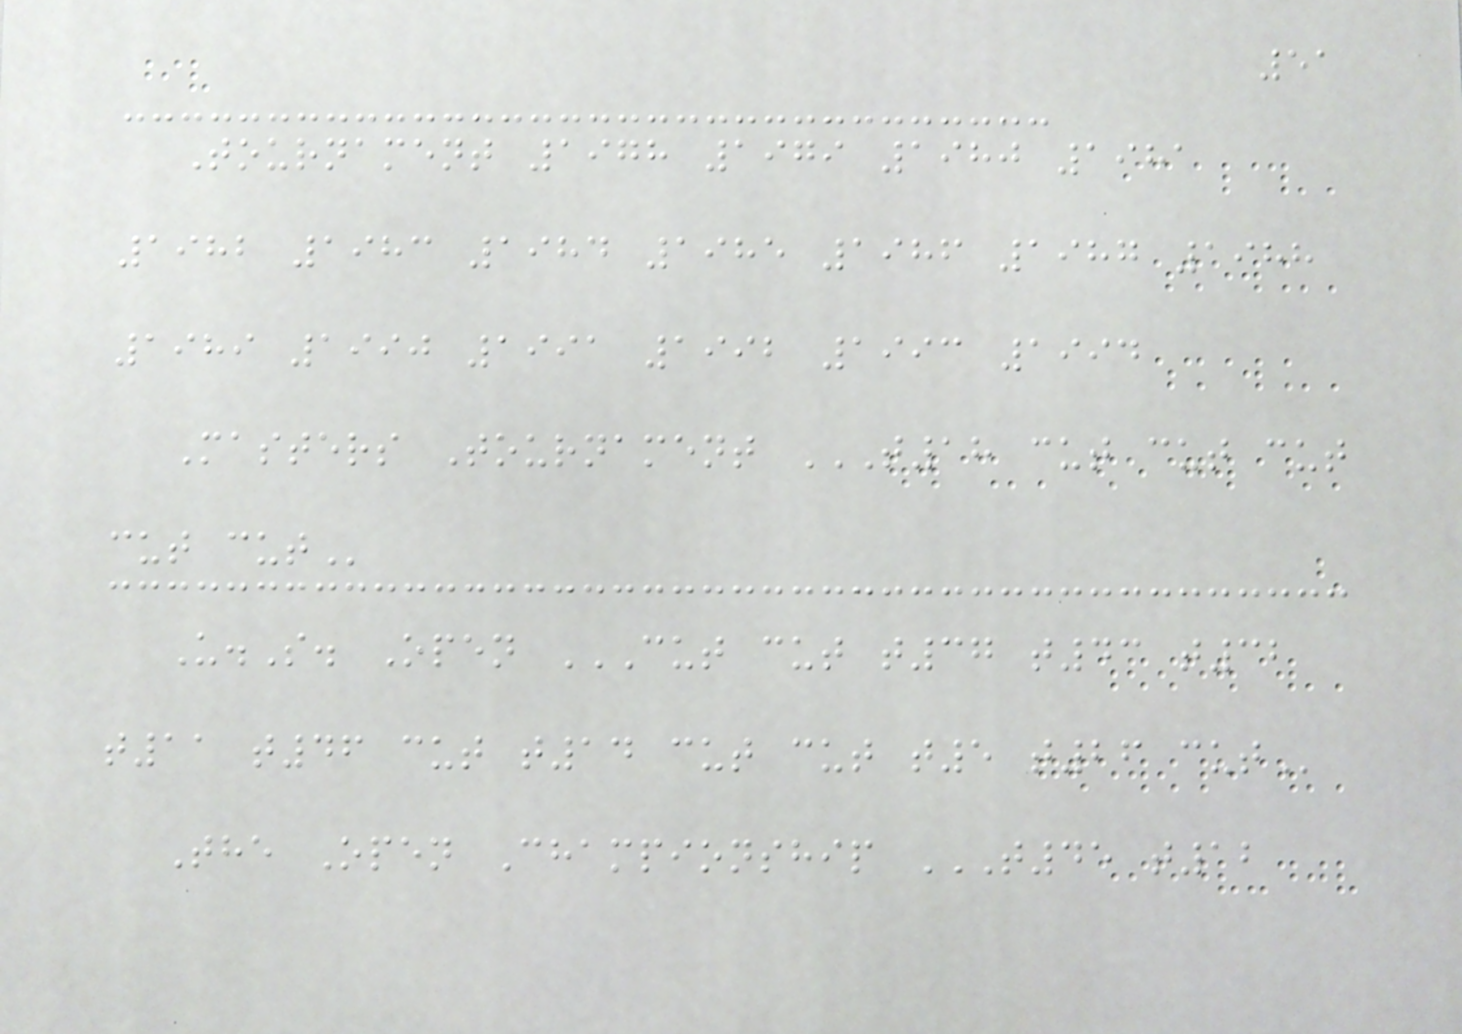51
Tournament 1978 1979 1980 1981
1982 1983 1984 1985 1986 1987 1988
1989 1990 1991 1992 1993 1994
Masters Tournament T18 CUT CUT CUT
CUT CUT
U.S. Open CUT CUT T37 T43 T32
T11 T46 CUT T14 CUT CUT T5 T26 CUT
The Open Championship T45 T12
